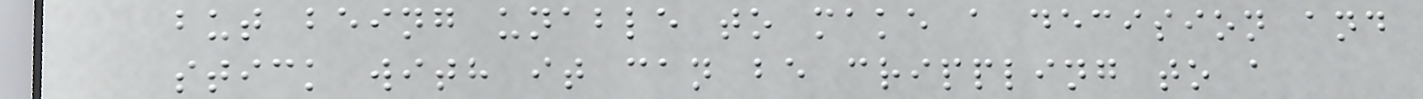but being unable to make a decision and
stick with it can be crippling to a
